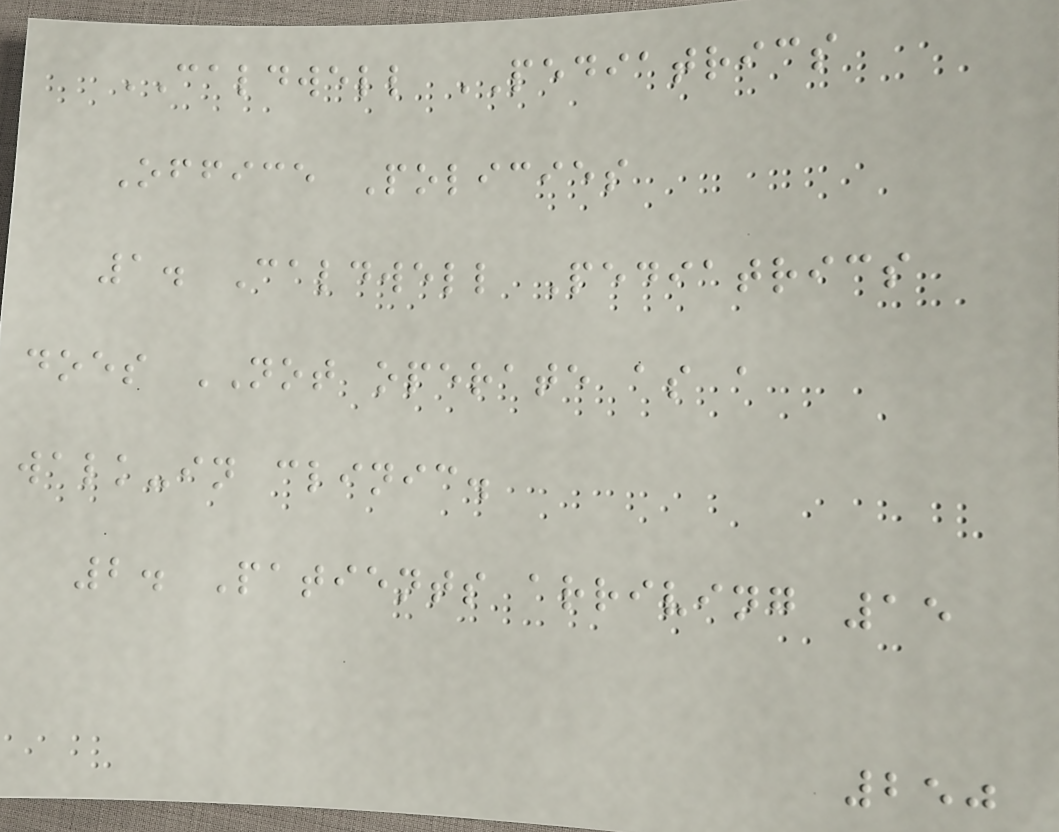CALDWELL PEDIATRICS
Office Policies
1. Caldwell Pediatrics
does NOT operate as a
walk-in clinic.
2. Patients arriving 15
250
